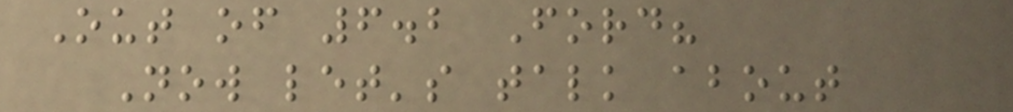Out of 6.2 Ford?
Now let's talk about
